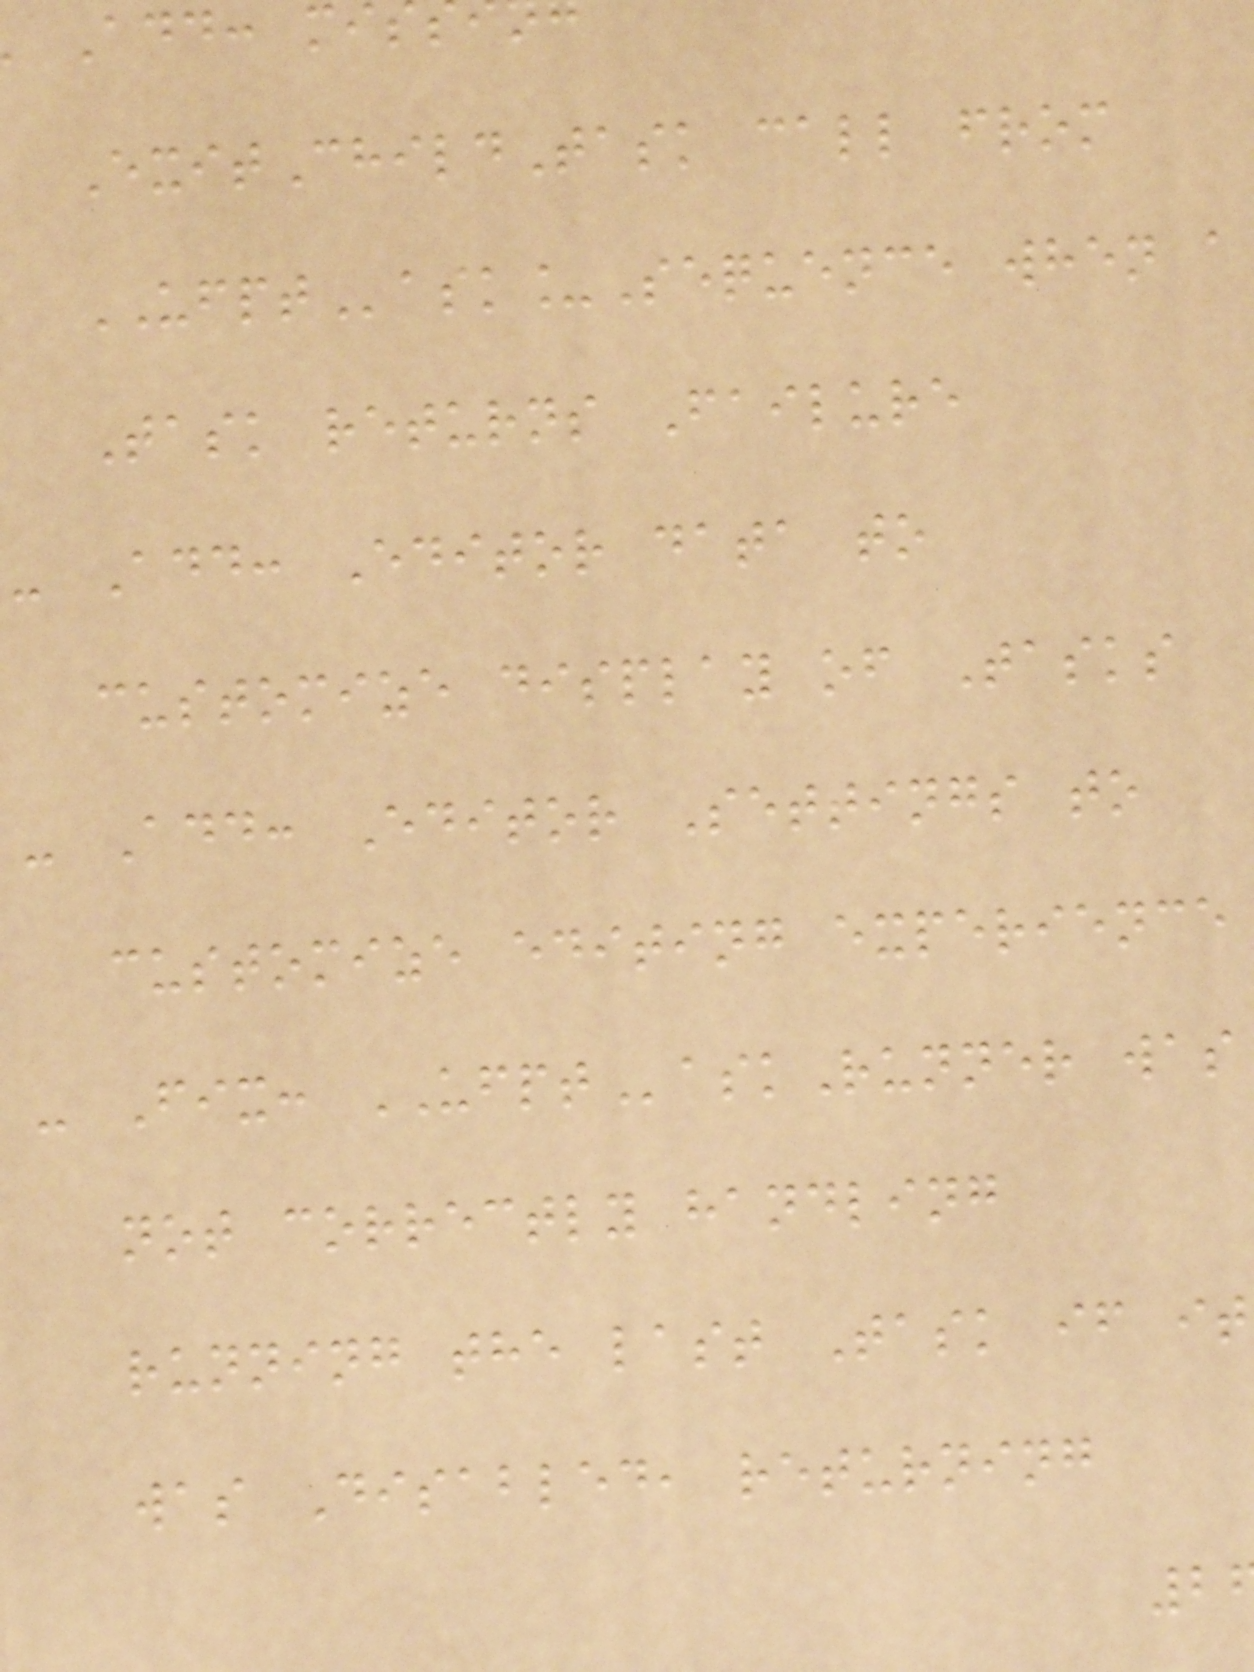Add: mi
ExitChildTask call from
UFPTask_Sequence when a
Task returns Failure
- Add: Editor data to
customize display of Tasks
- Add: Editor Settings to
customize editing experience
- Fix: UFPTaskRunner was
not correctly handling
running the last Task if it
was Disabled, returning
